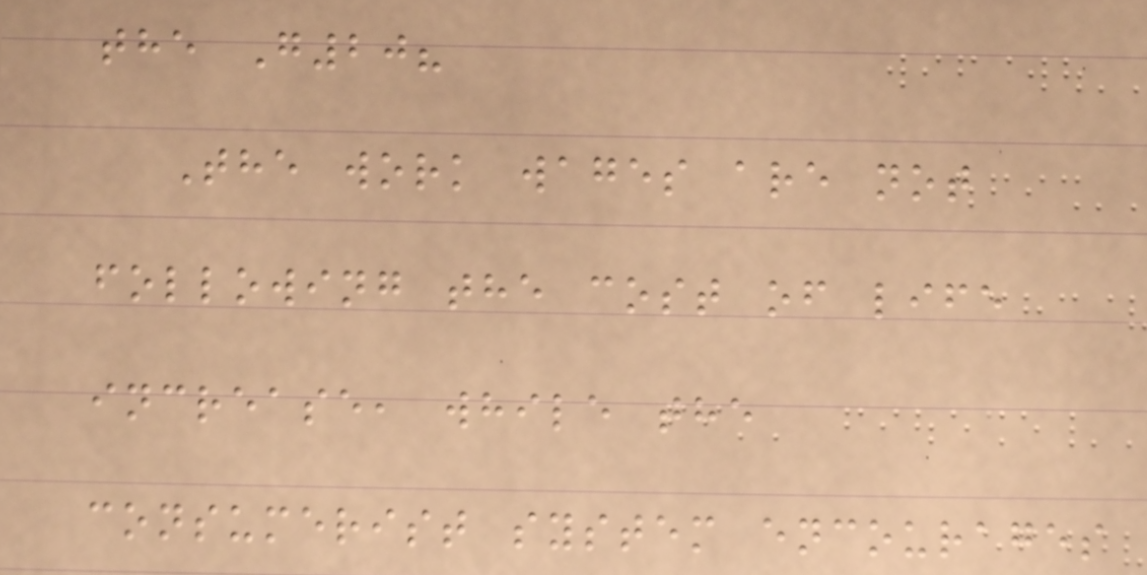the G20?
The work wages are not
following the cost of life
increase, while the
consumerist system encourages
